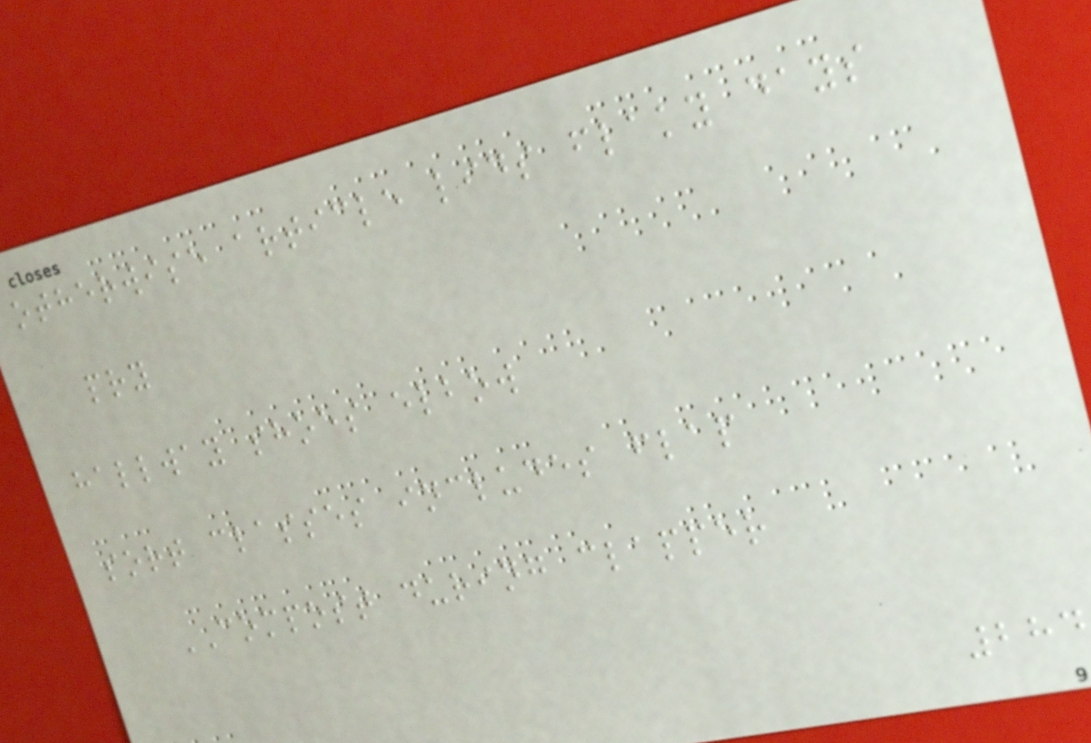otherwise article lids flaky days
pry
hallway shoes elbow
sort classes includes flap
COMPOST during clapper
284
